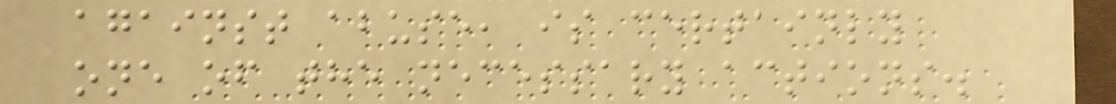against abuse, is certainly
one of the necessary actions.
